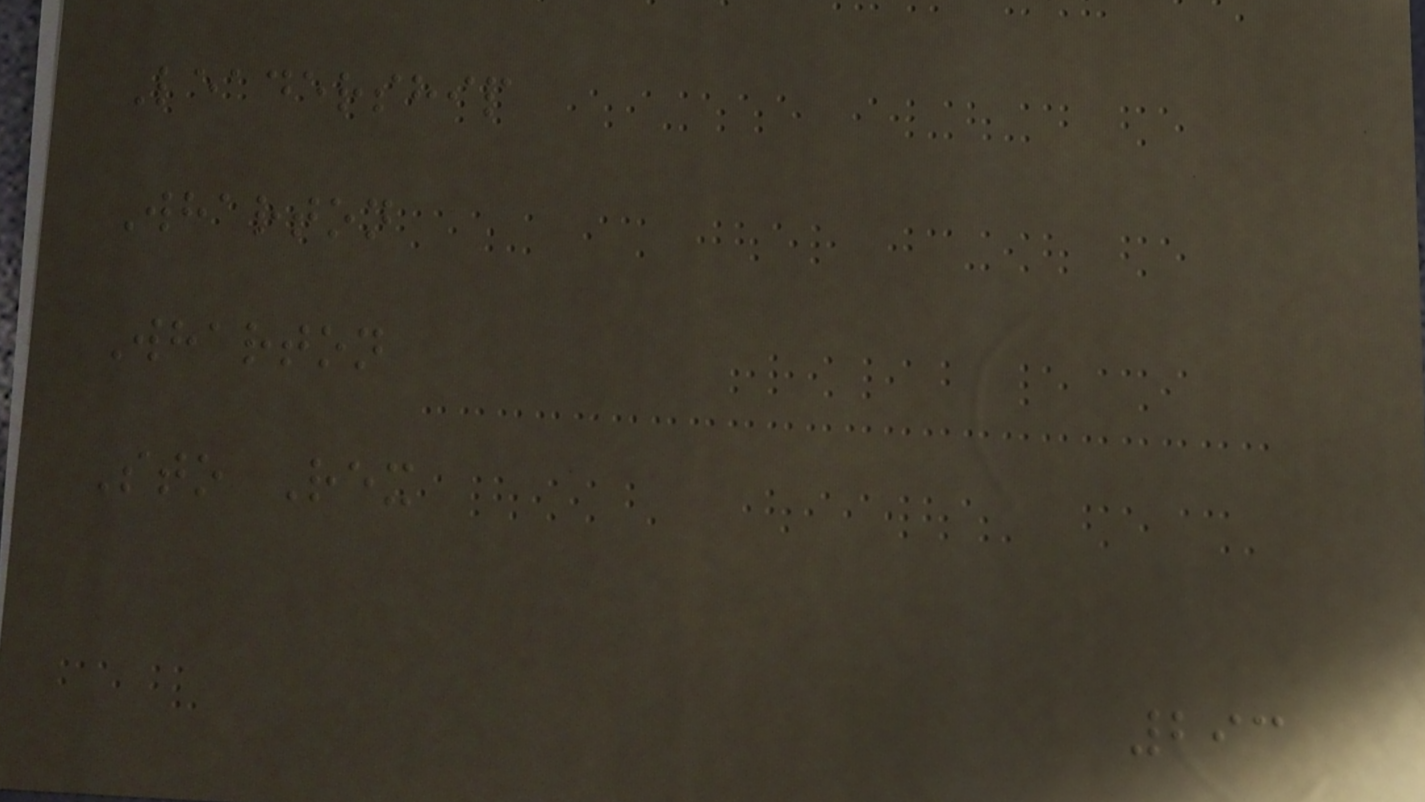Leadership
Wharton
Wharton
Sto Rex
293
